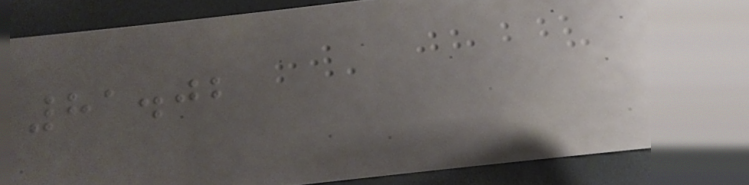81.02
